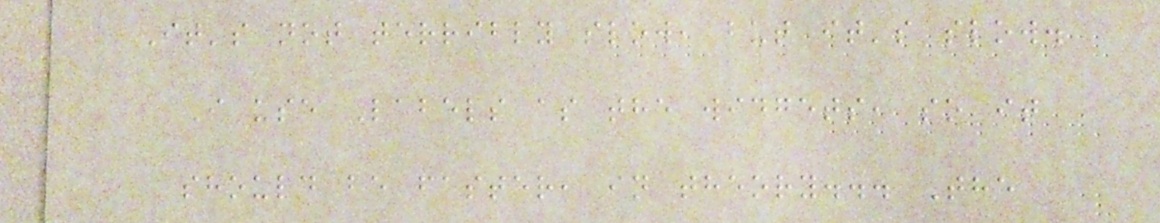It's not terribly slow, but it's slow.
I use Labels as the widgets, so it
should be faster, in theory... The
